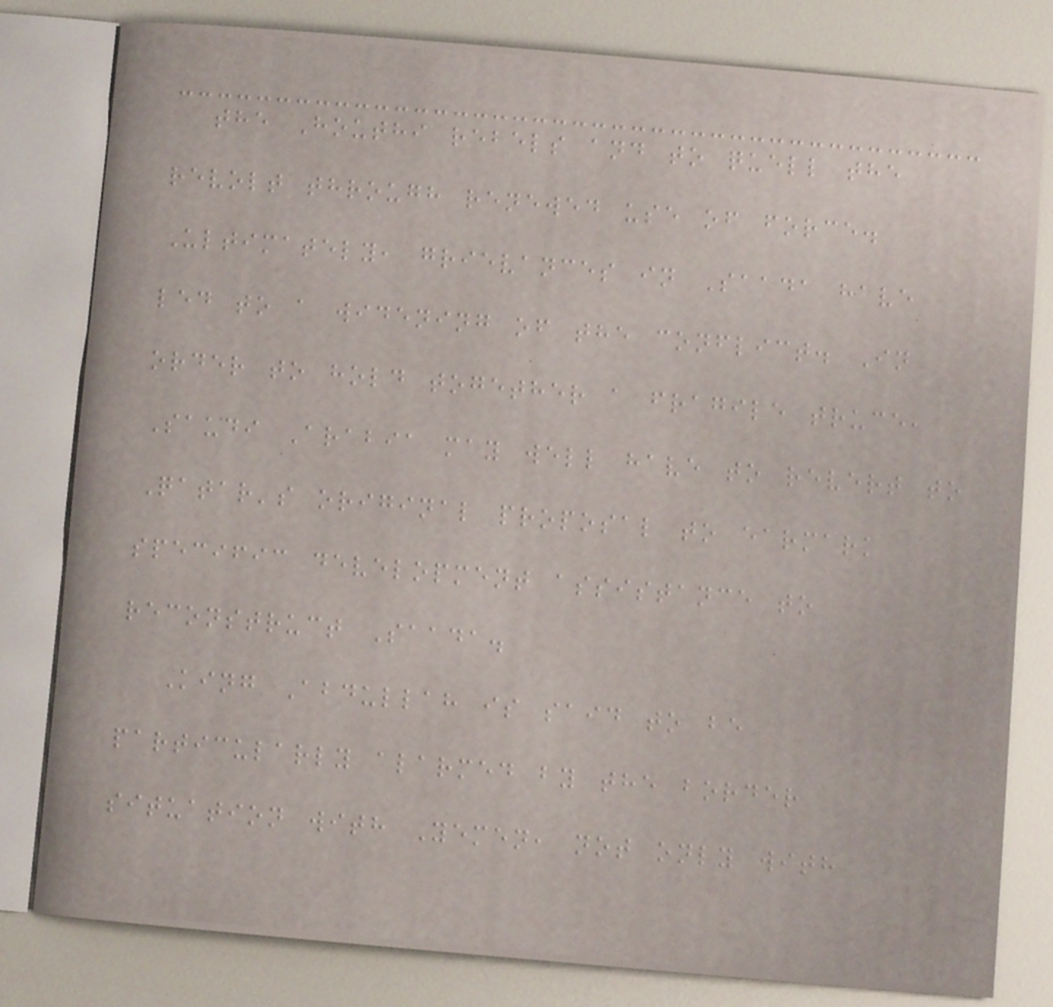the Houthi rebels and to quell the
revolt through renewed use of force.
Ultimately, grievances in Saada have
led to a widening of the conflict. In
order to hold together a fragile truce,
Saudi Arabia may well have to revert to
Qatar's original proposal to earmark
specific development assistance to
reconstruct Saada.
King Abdullah is said to be
particularly alarmed by the border
situation with Yemen, not only with
